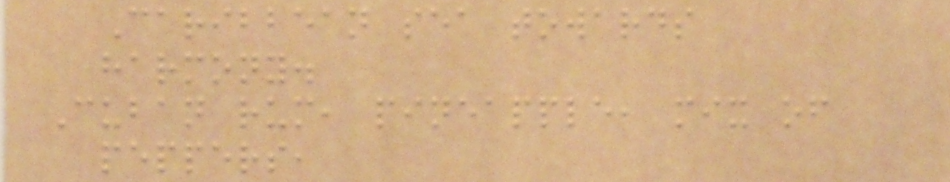Caribbean sea towards
harmony.
Cuban rum, pineapple, mix of
peppers,
